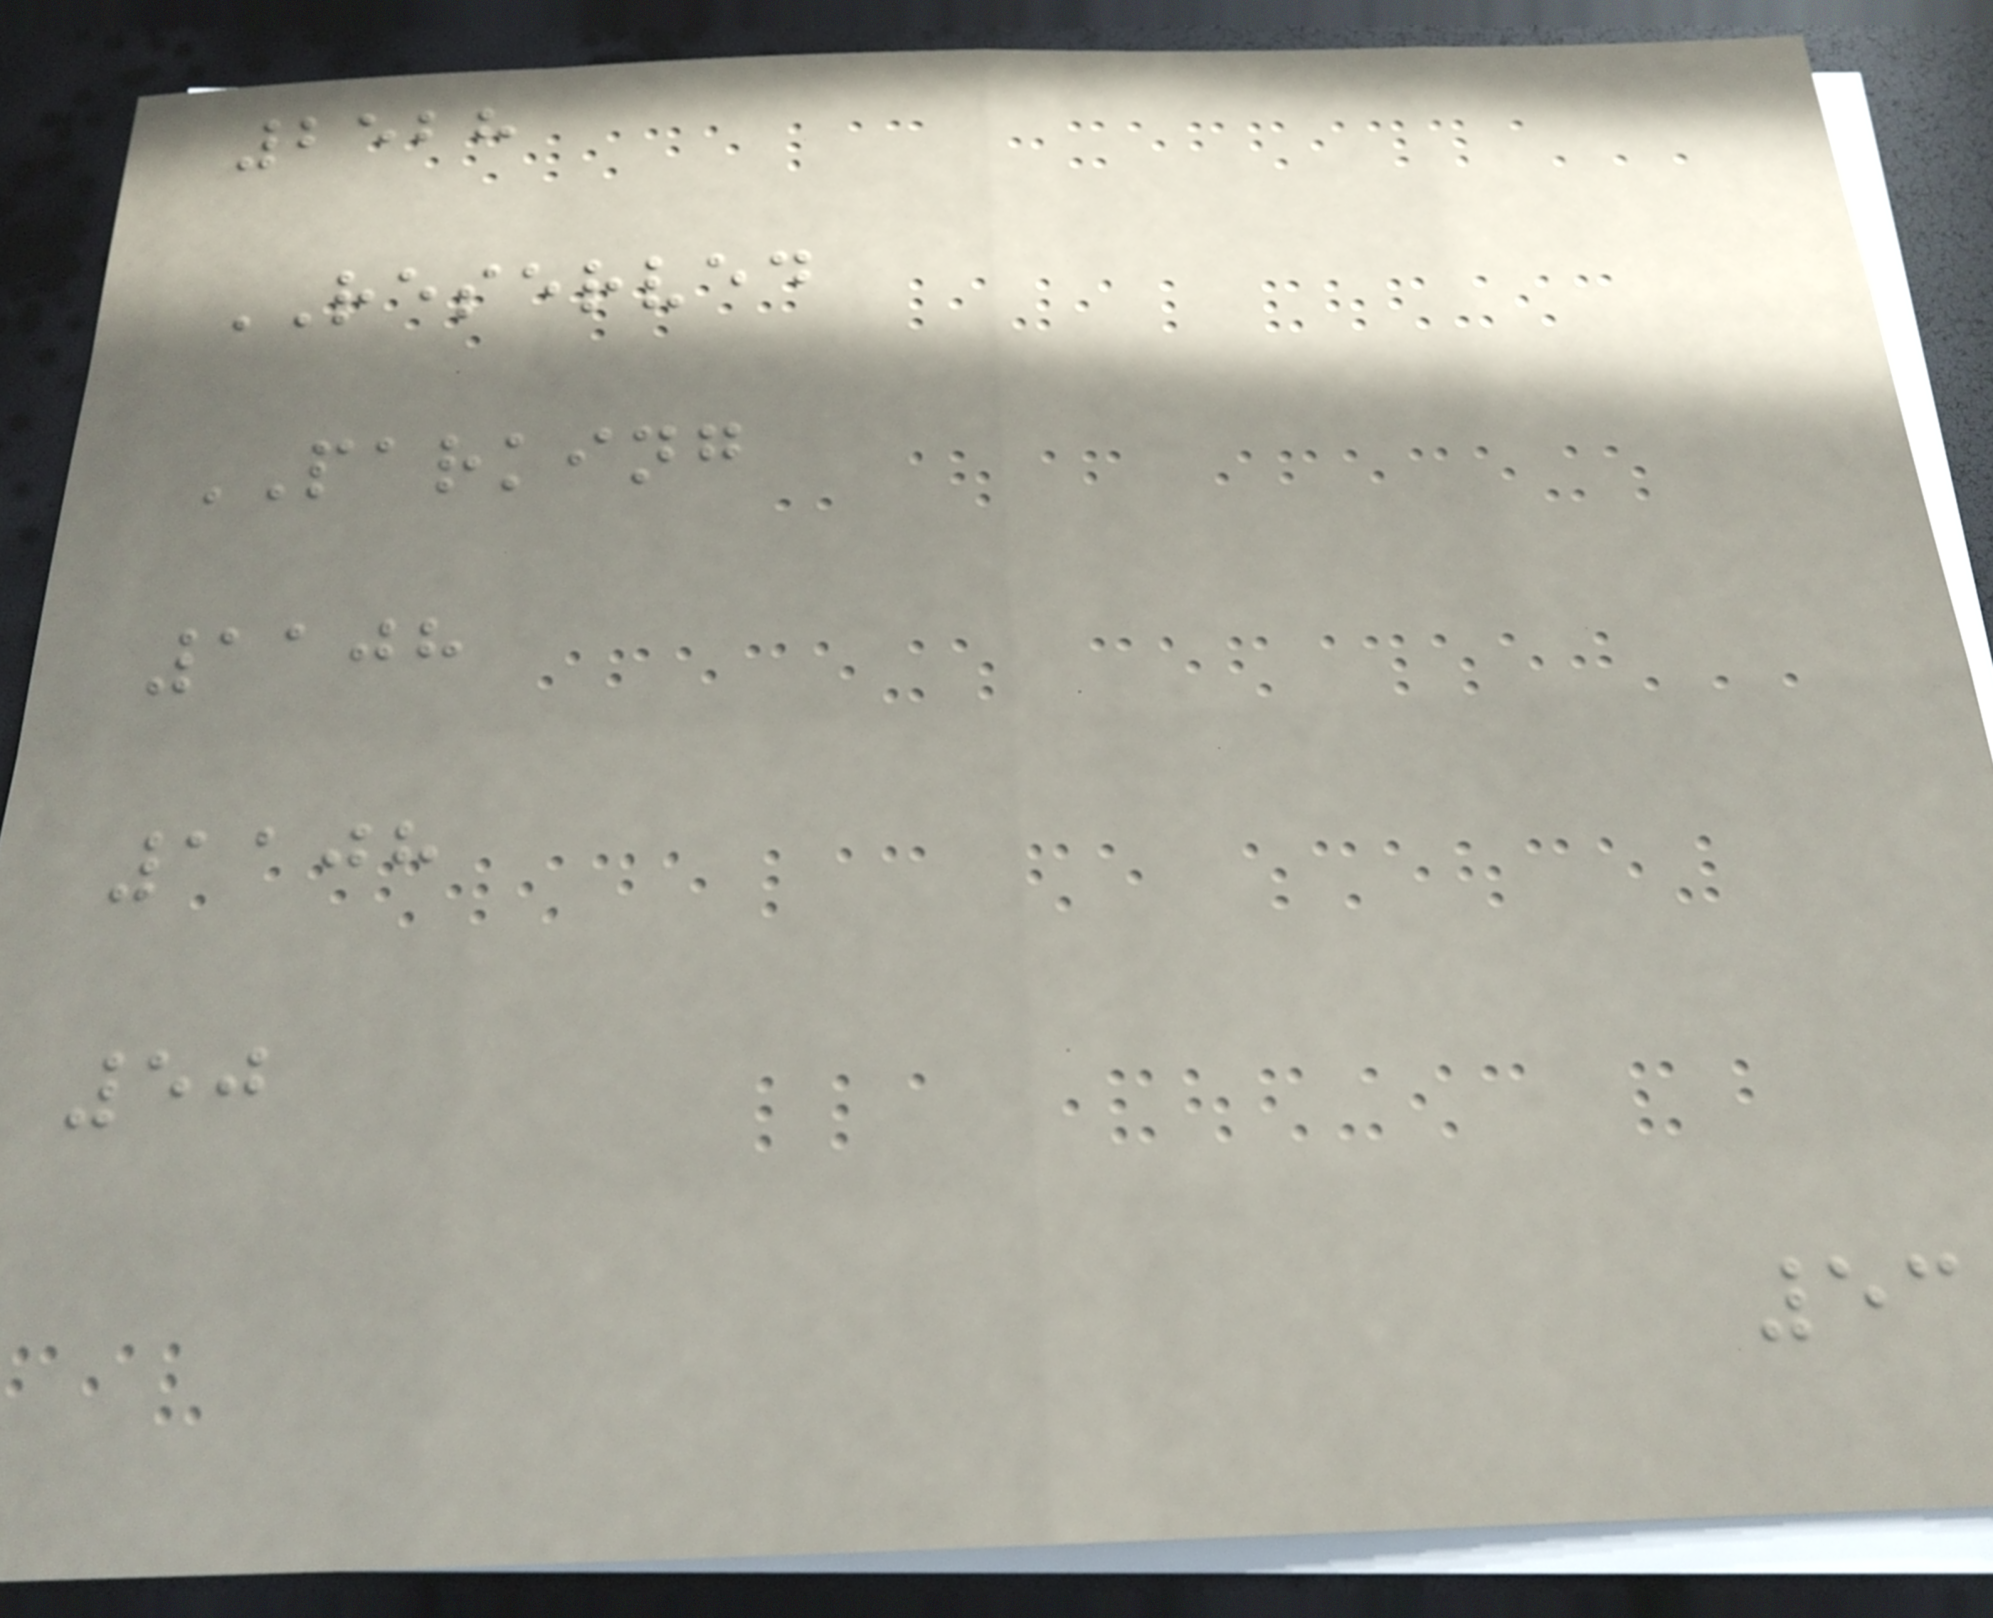2528
RESERVED
PARKING
1108
1108
50
53
